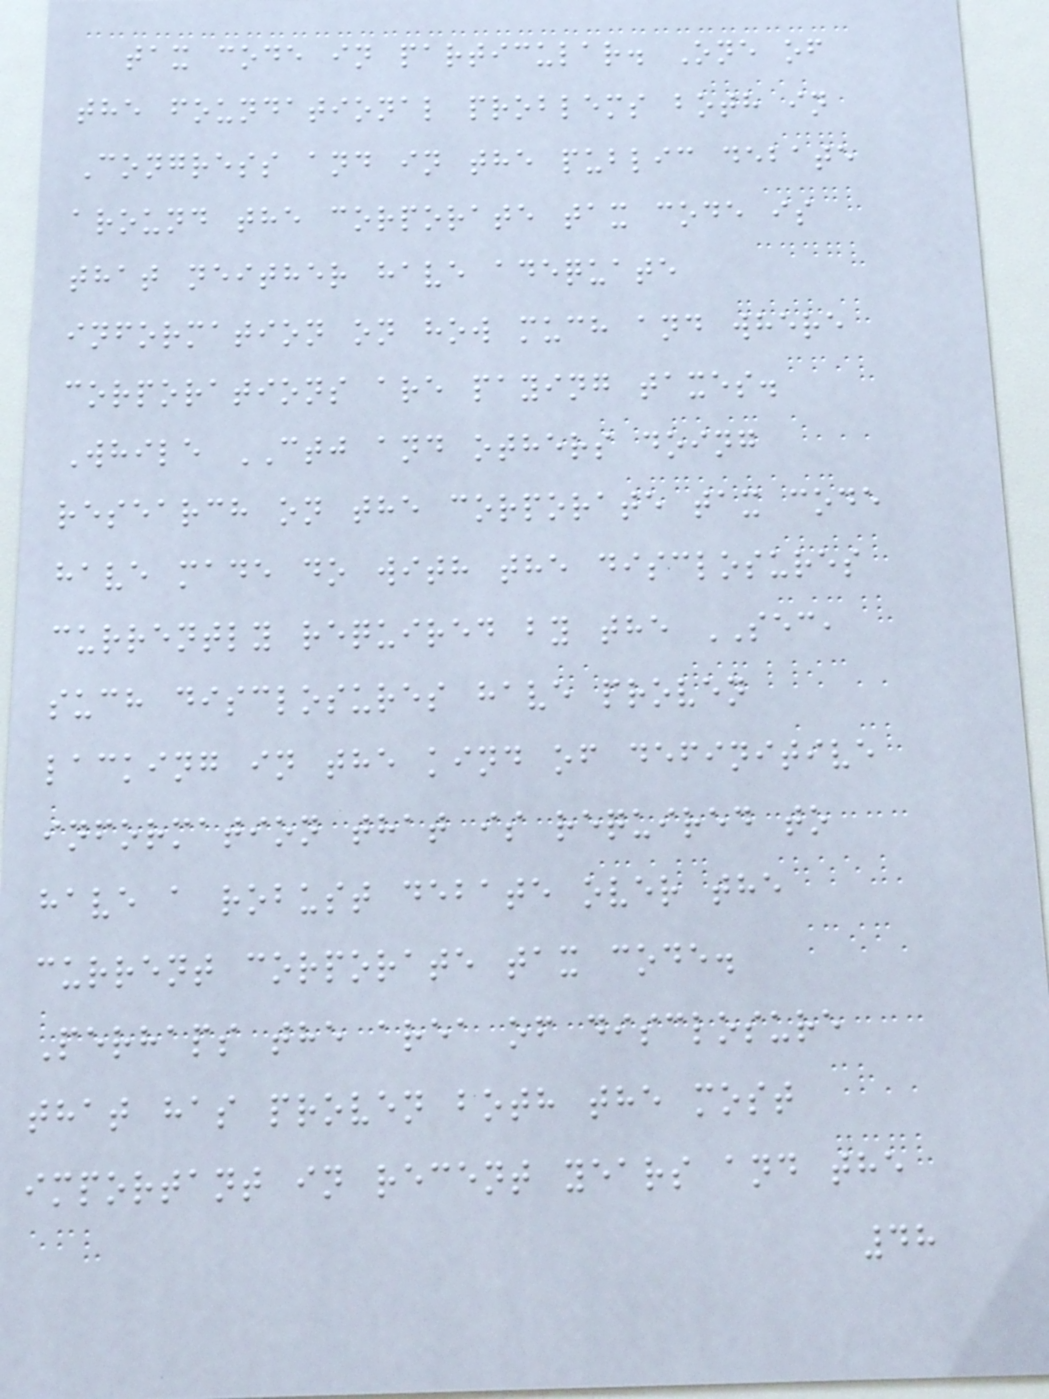tax code in particular. One of
the foundational problems both in
Congress and in the public debate
around the corporate tax code is
that neither have adequate
information on how much and where
corporations are paying taxes.
While CTJ and others doing
research on the corporate tax code
have made do with the disclosures
currently required by the SEC,
such disclosures have proven
lacking in the kind of definitive
information that is required to
have a robust debate over the
current corporate tax code.
Perhaps the area of disclosure
that has proven both the most
important in recent years and the
48
